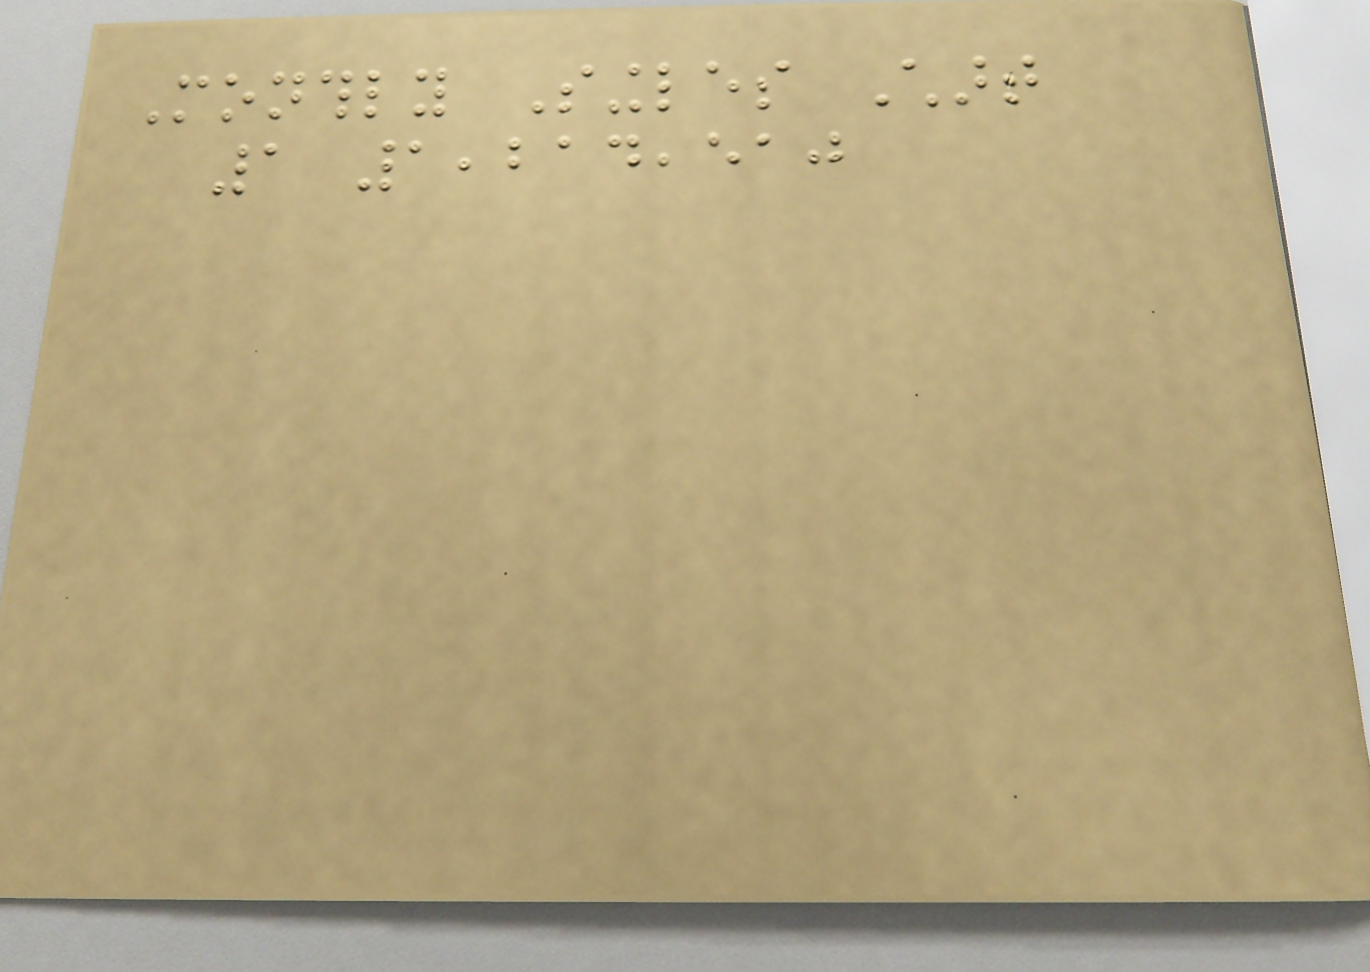Monthly Singles Chart
1 1,214,510
